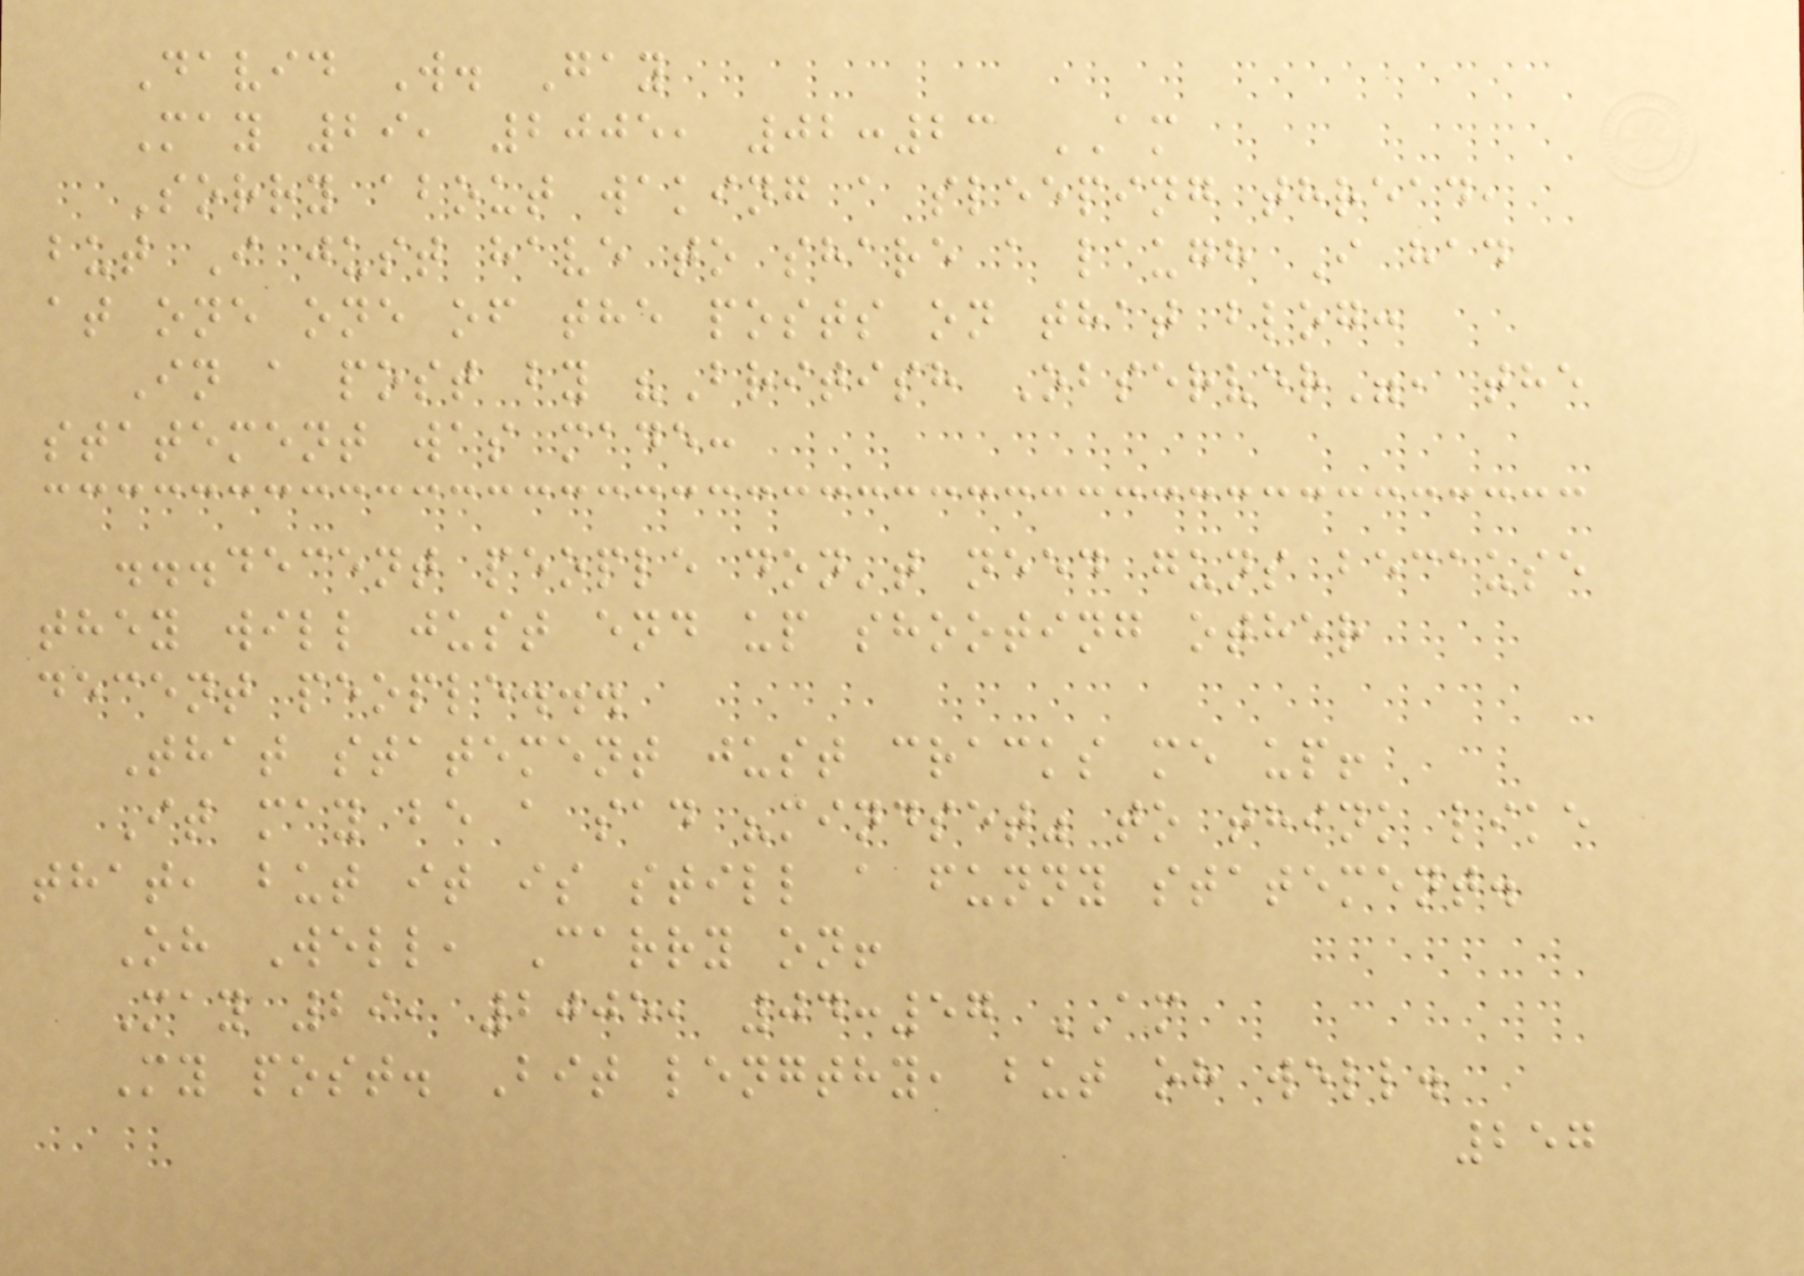David W. Gay
May 29, 2005, 02:23 AM
Sorry about waking a sleeping thread,
but I just have to share a laugh I had
at one one of the posts on that blog:
In a post by "British Observer", the
statement was made:
...decent people don't need guns because
they will just end up shooting other
decent people...
That statement just cracks me up!
It may be a sad "mindset" to think like
that, but it is still a funny statement.
Oh Well, Carry on!
May 29, 2005, 04:57 AM
My post. Bit lengthy, but oh well.
257
